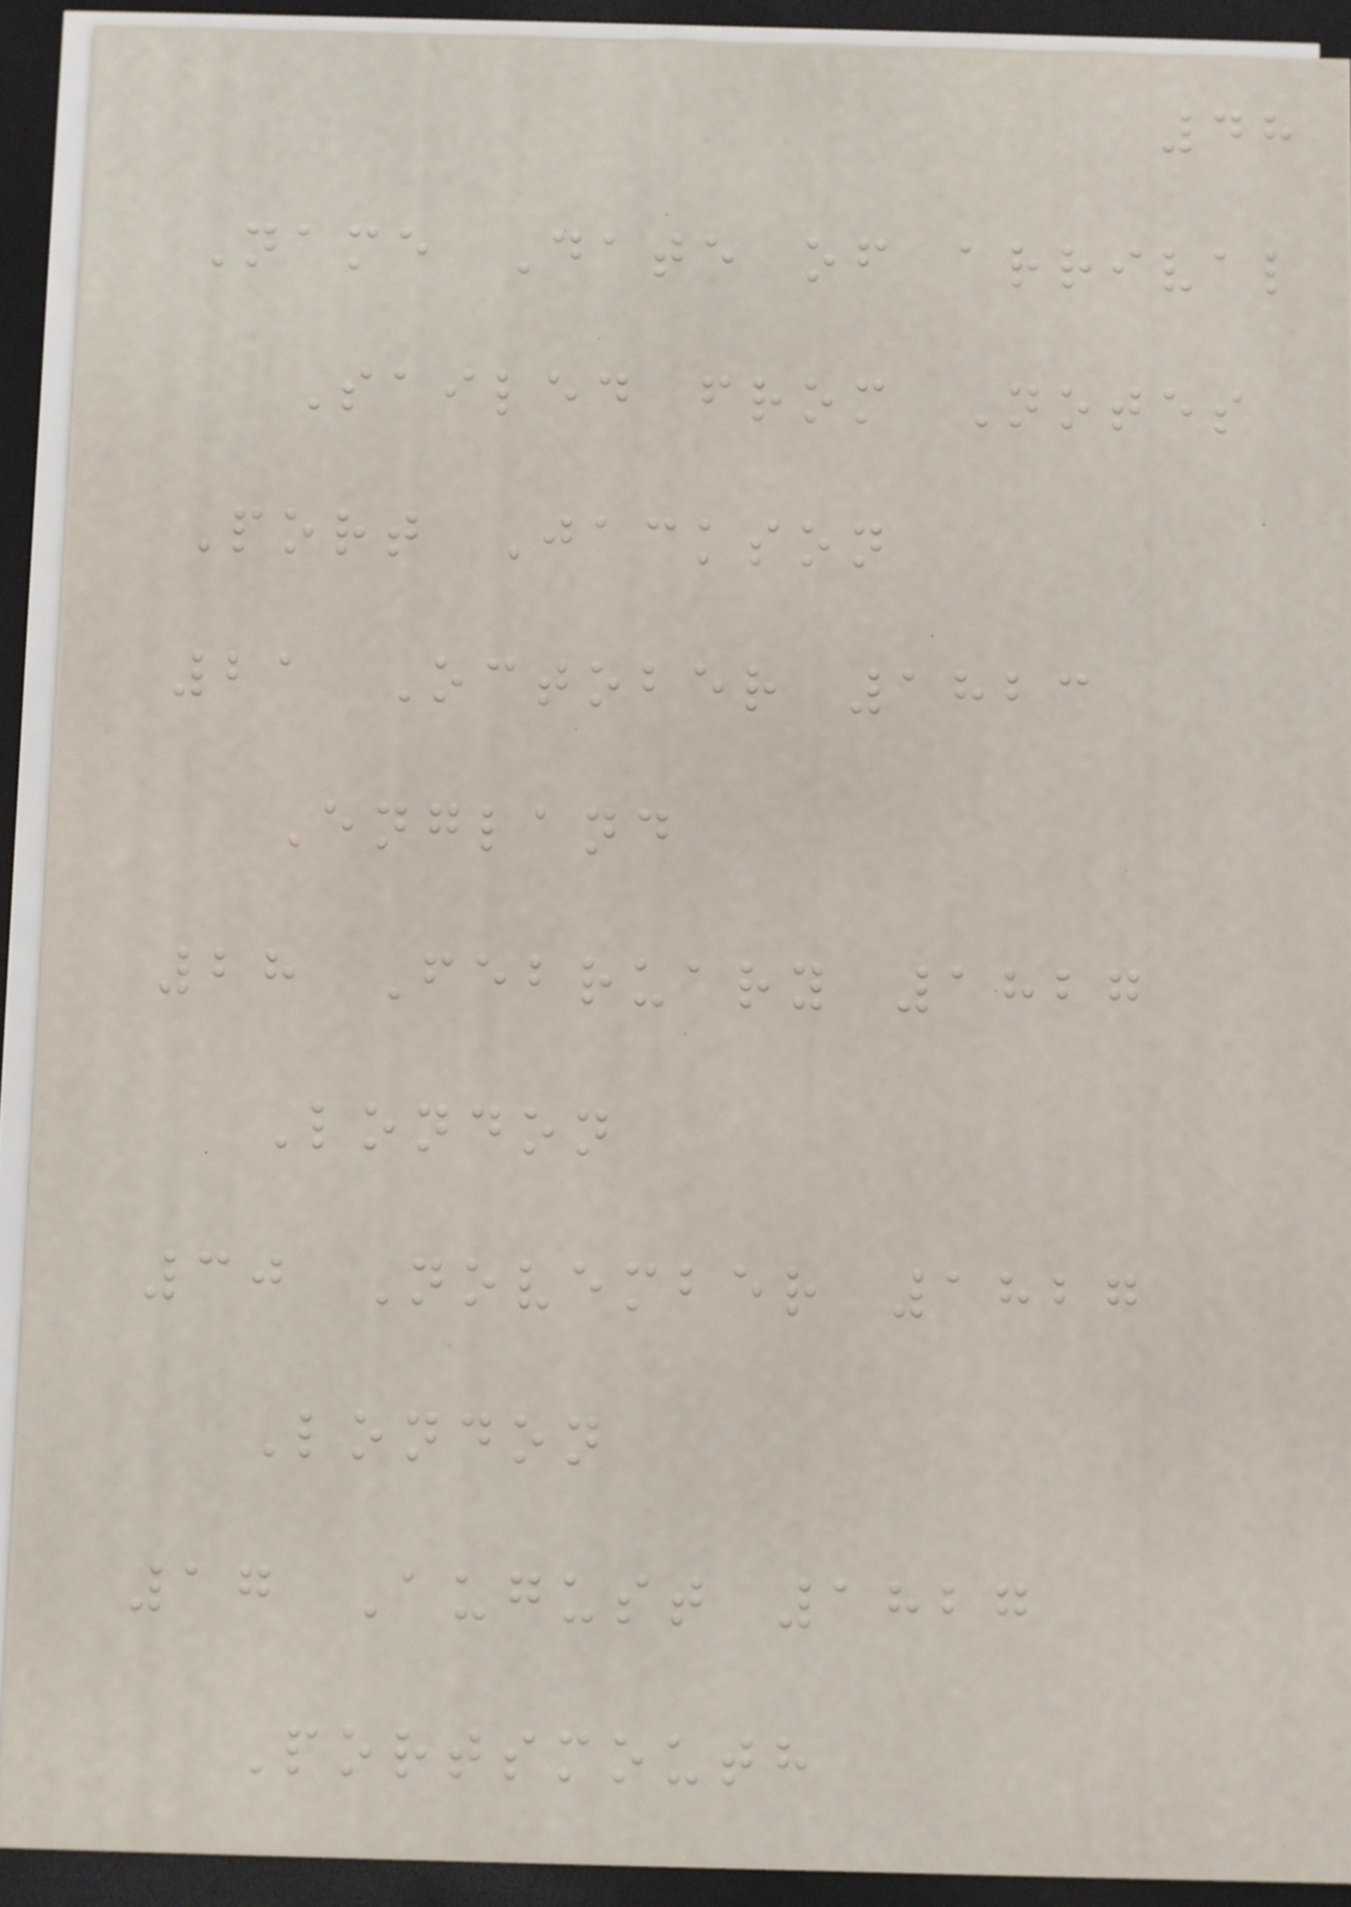48
Name Date of arrival
Sailed from Notes
Port Jackson
21 October 1823
England
28 February 1827
London
30 November 1827
London
17 August 1827
Portsmouth
